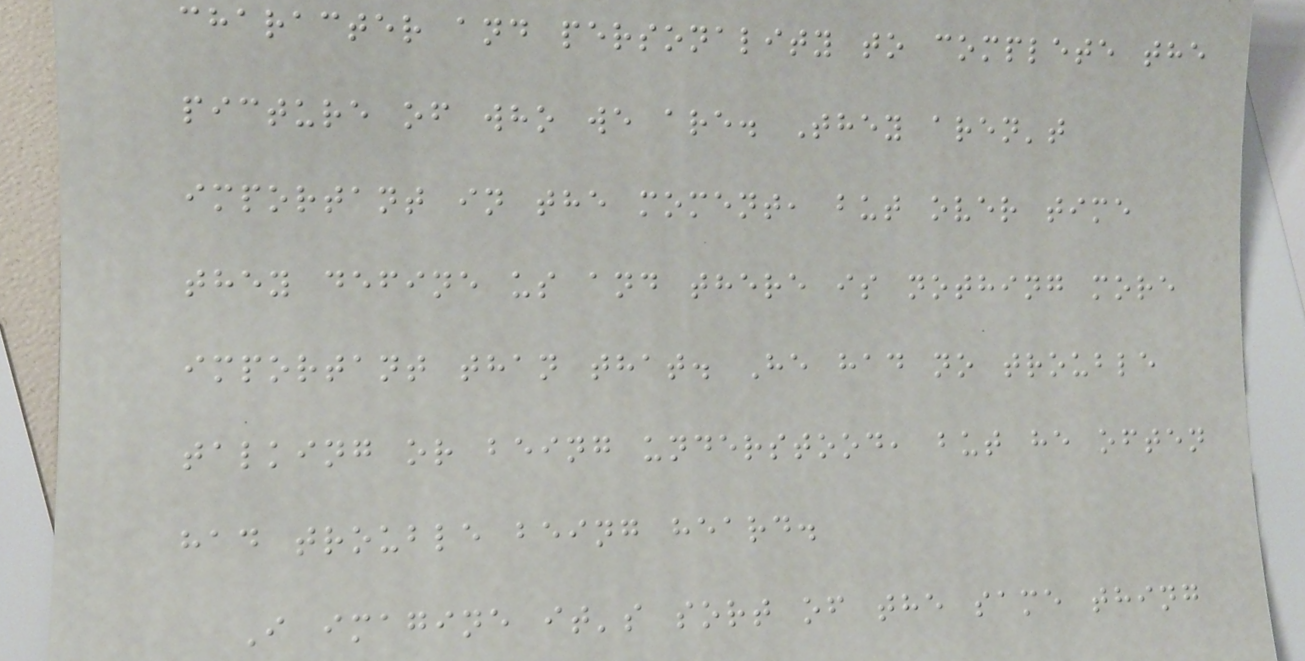character and personality to complete the
picture of who we are. They aren't
important in the moment, but over time
they define us and there is nothing more
important than that. He had no trouble
talking or being understood, but he often
had trouble being heard.
I imagine it's sort of the same thing
